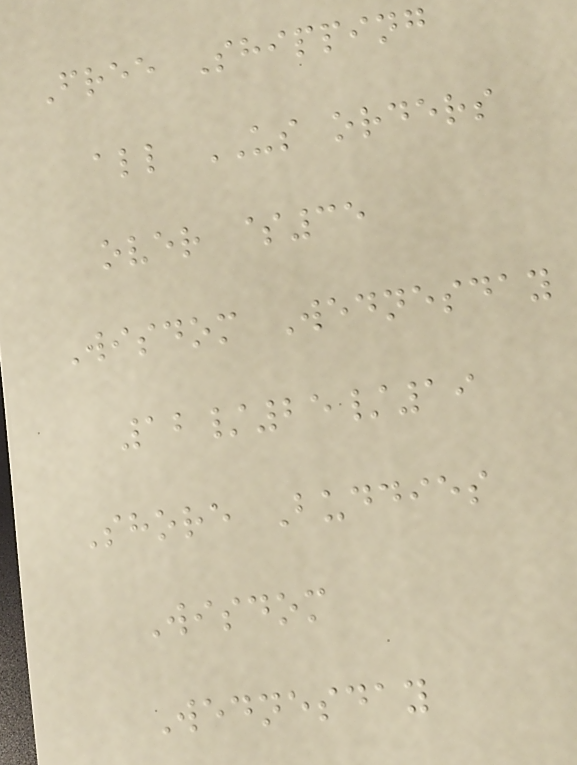Free Shipping
all US orders
over $35
Wisdom Wednesday
12/25/19
Shore Buddies
Wisdom
Wednesday
